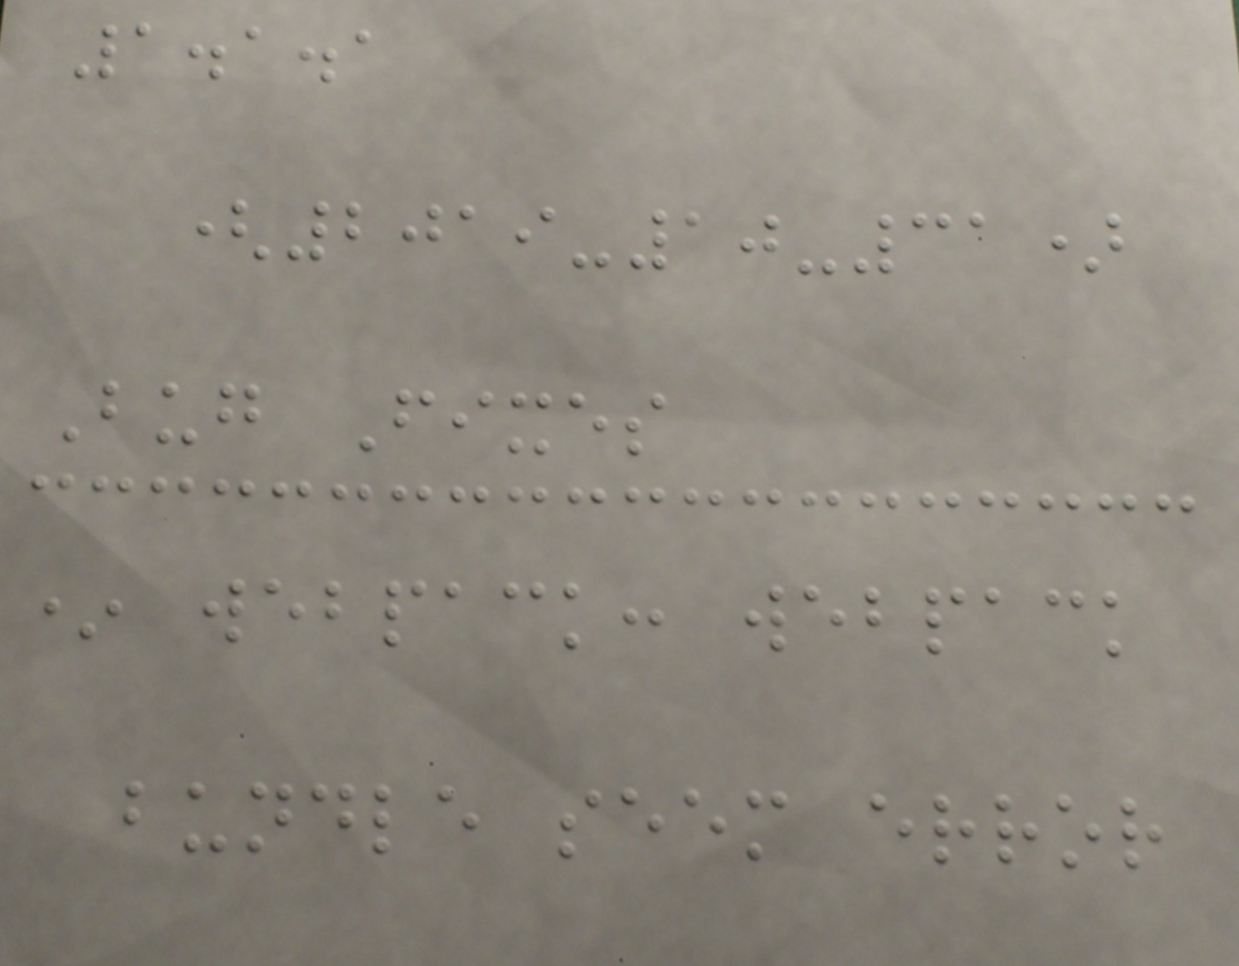1.1.1
(2019-10-31)
Bug Fixes
* webpack: webpack
bundle seem error
